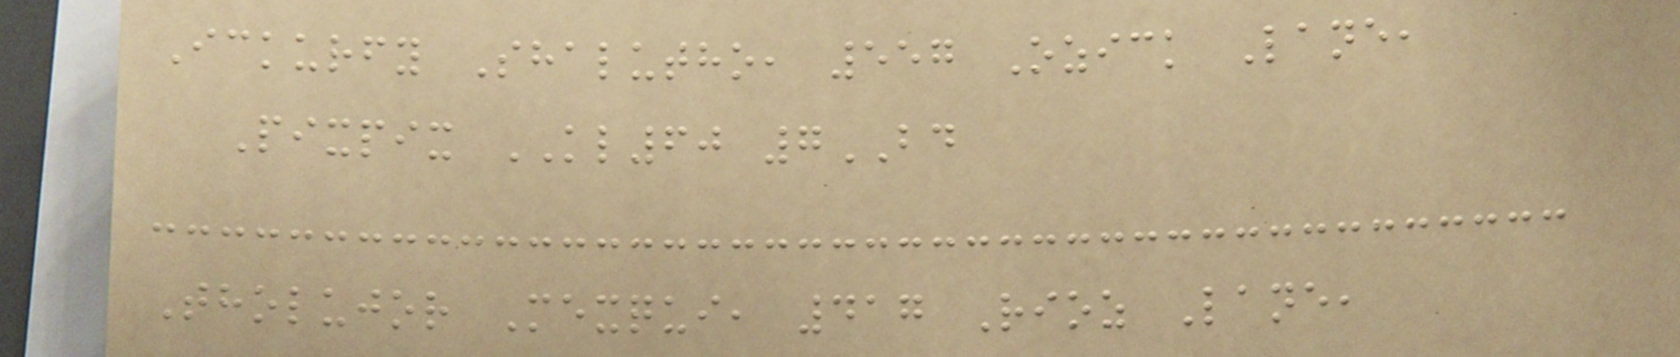Ickurfy Shalutho, 557 Ozick Lane,
Pixpix KL60 7BD
Tholujor Mexqui, 417 Rioz Lane,
